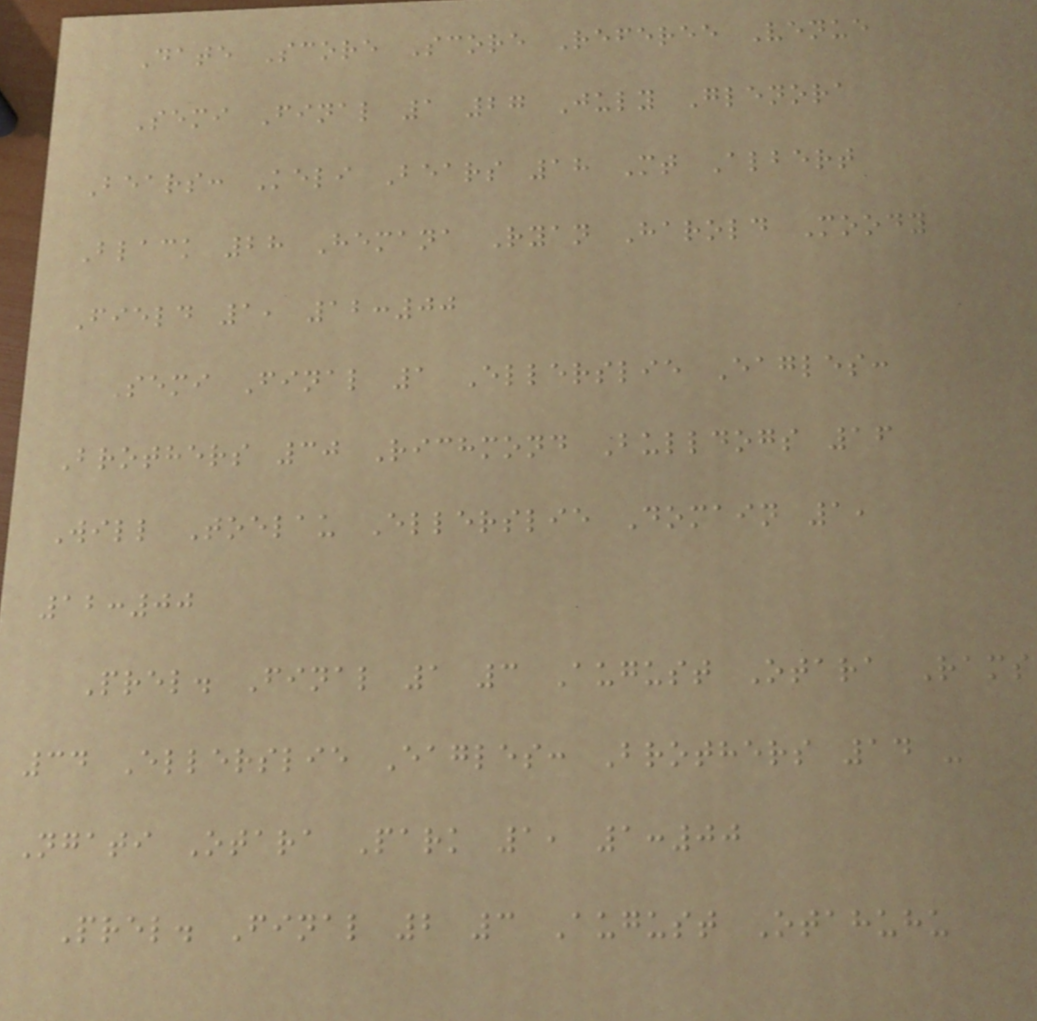Date Score Score Referee Venue
Semi Final 1 27 July Glenora
Bears: Keli Bears 18 Mt Albert
Black 28 Hemana Ryan Harold Moody
Field 1, 12:00
Semi Final 1 Ellerslie Eagles:
Brothers 30 Richmond Bulldogs 16
Will Toelau Ellerslie Domain 1,
12:00
Prel. Final 1 3 August Otara Rams
34 Ellerslie Eagles: Brothers 14 -
Ngati Otara Park 1, 1:00
Prel. Final 2 3 August Otahuhu
